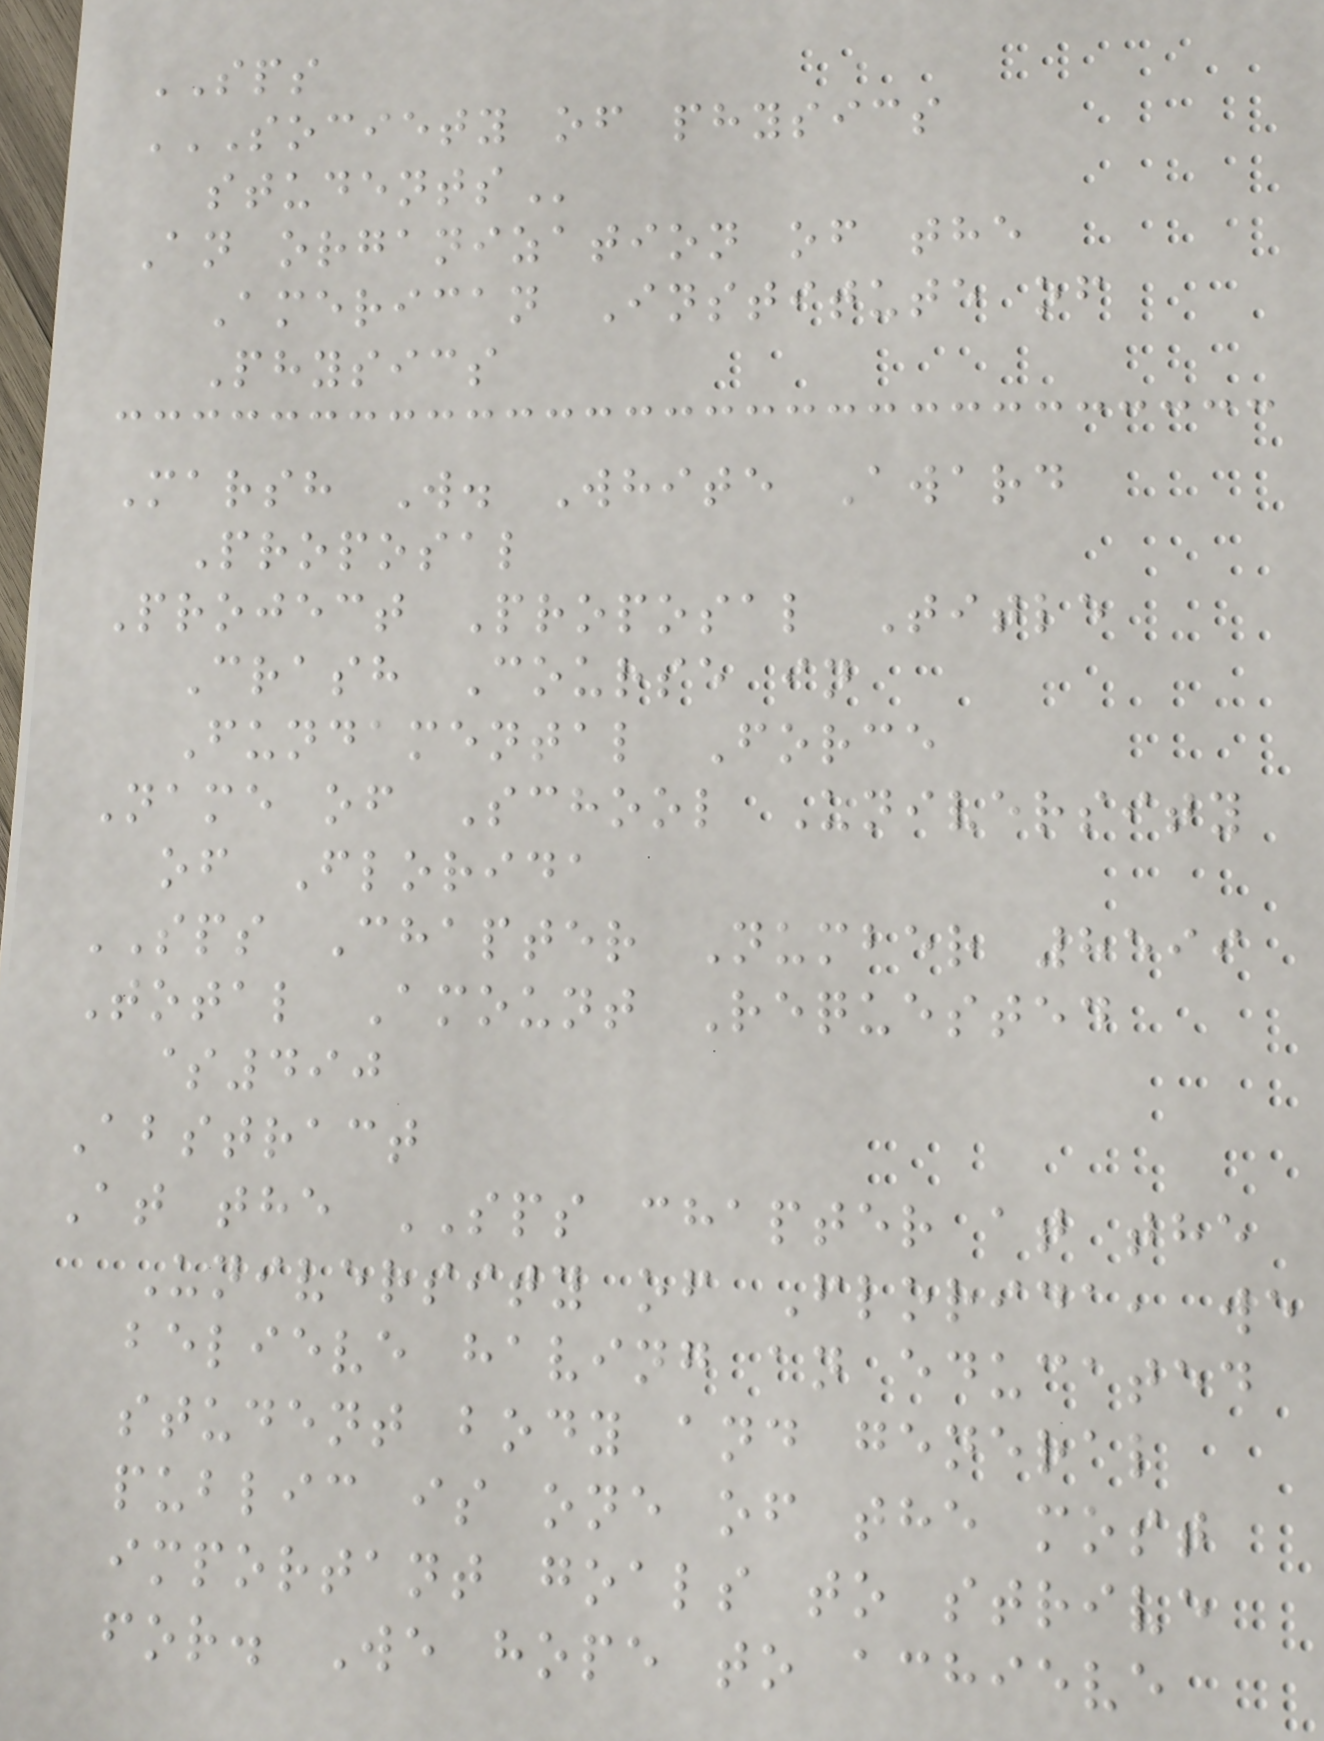SPS
SOCIETY OF PHYSICS
STUDENTS
An organization of the
American Institute of
Physics
Marsh W. White Award
Proposal
Project Proposal Title
Crash Course in
Fundamental Force
Name of School University
of Florida
SPS Chapter Number 8599
Total Amount Requested
$490
Abstract
At the SPS chapter at the
University of Florida, we
believe having an educated
student body and general
public is one of the most
important goals to strive
for. We hope to achieve
